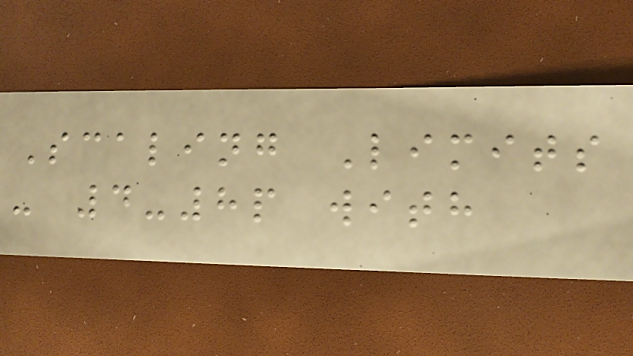Scaling Limits
- 4-8p with
